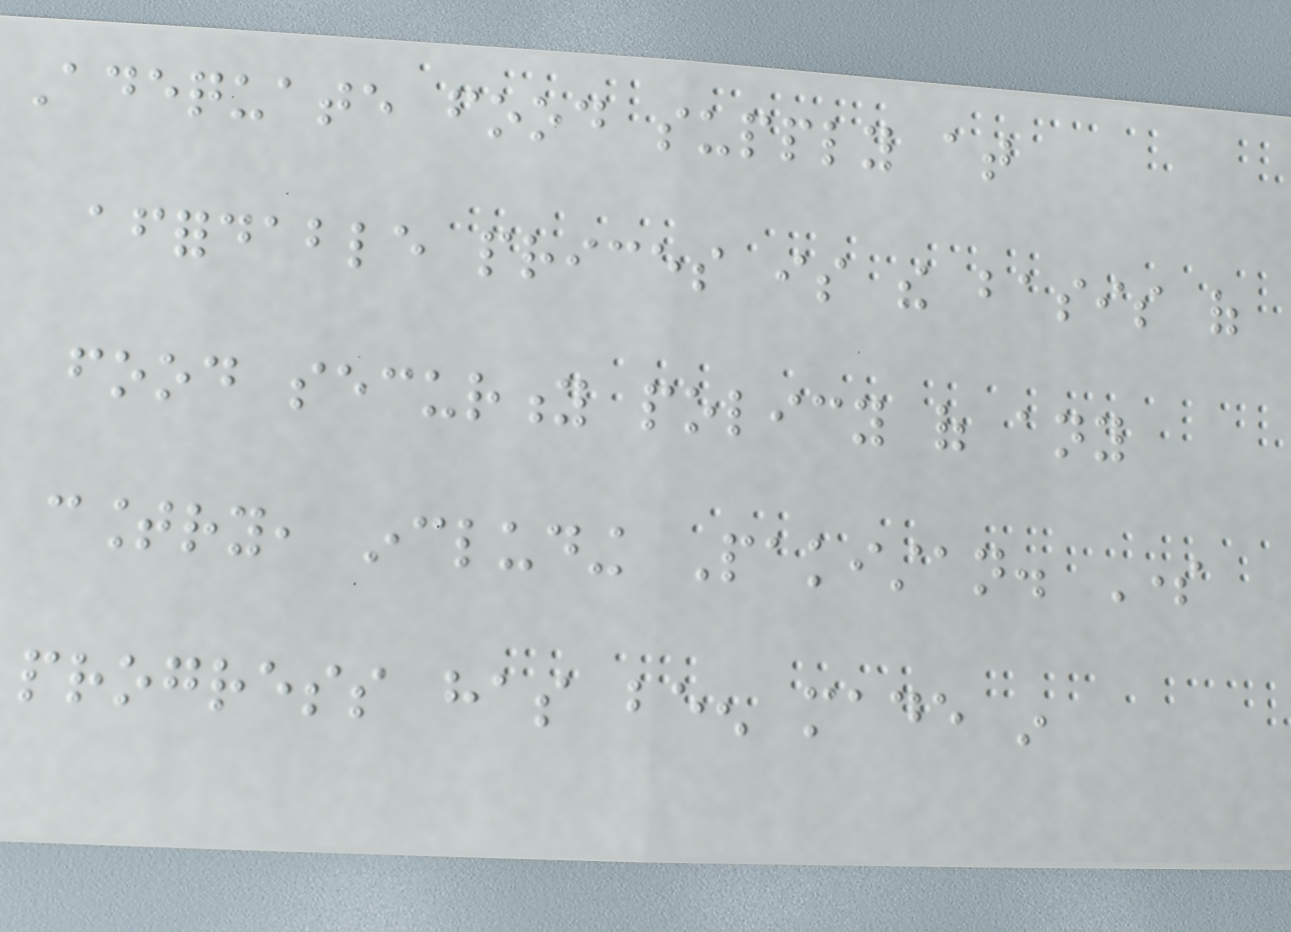Adequate food supply at
affordable prices is the basis of
food security policy of any
country, including Pakistan. Some
progress has been made in
